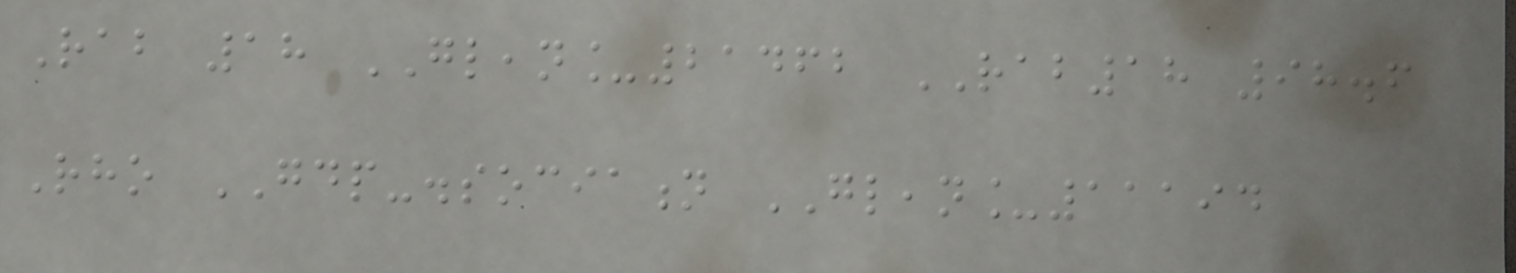Rab 18 GLEAN_21462 RAB18 98.6
Rho GDP-dissociation GLEAN_11194
